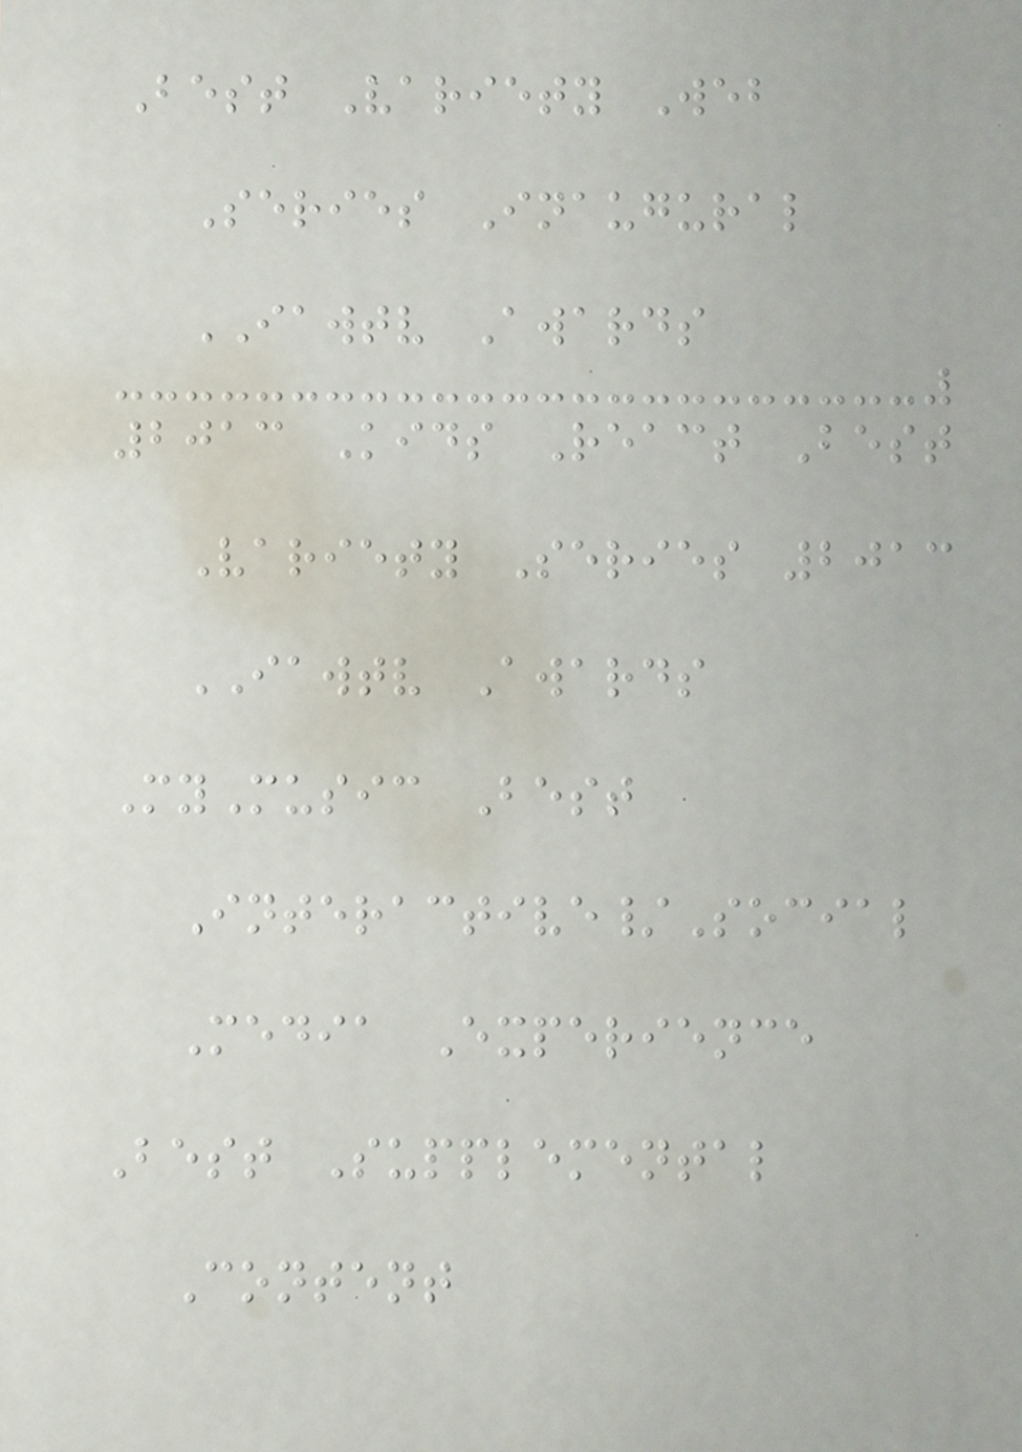Best Variety Web
Series Inaugural
IAWTV Awards
2013 Kids React Best
Variety Series 2013
IAWTV Awards
MyMusic Best
Interactive/Social
Media Experience
Best Supplemental
Content
